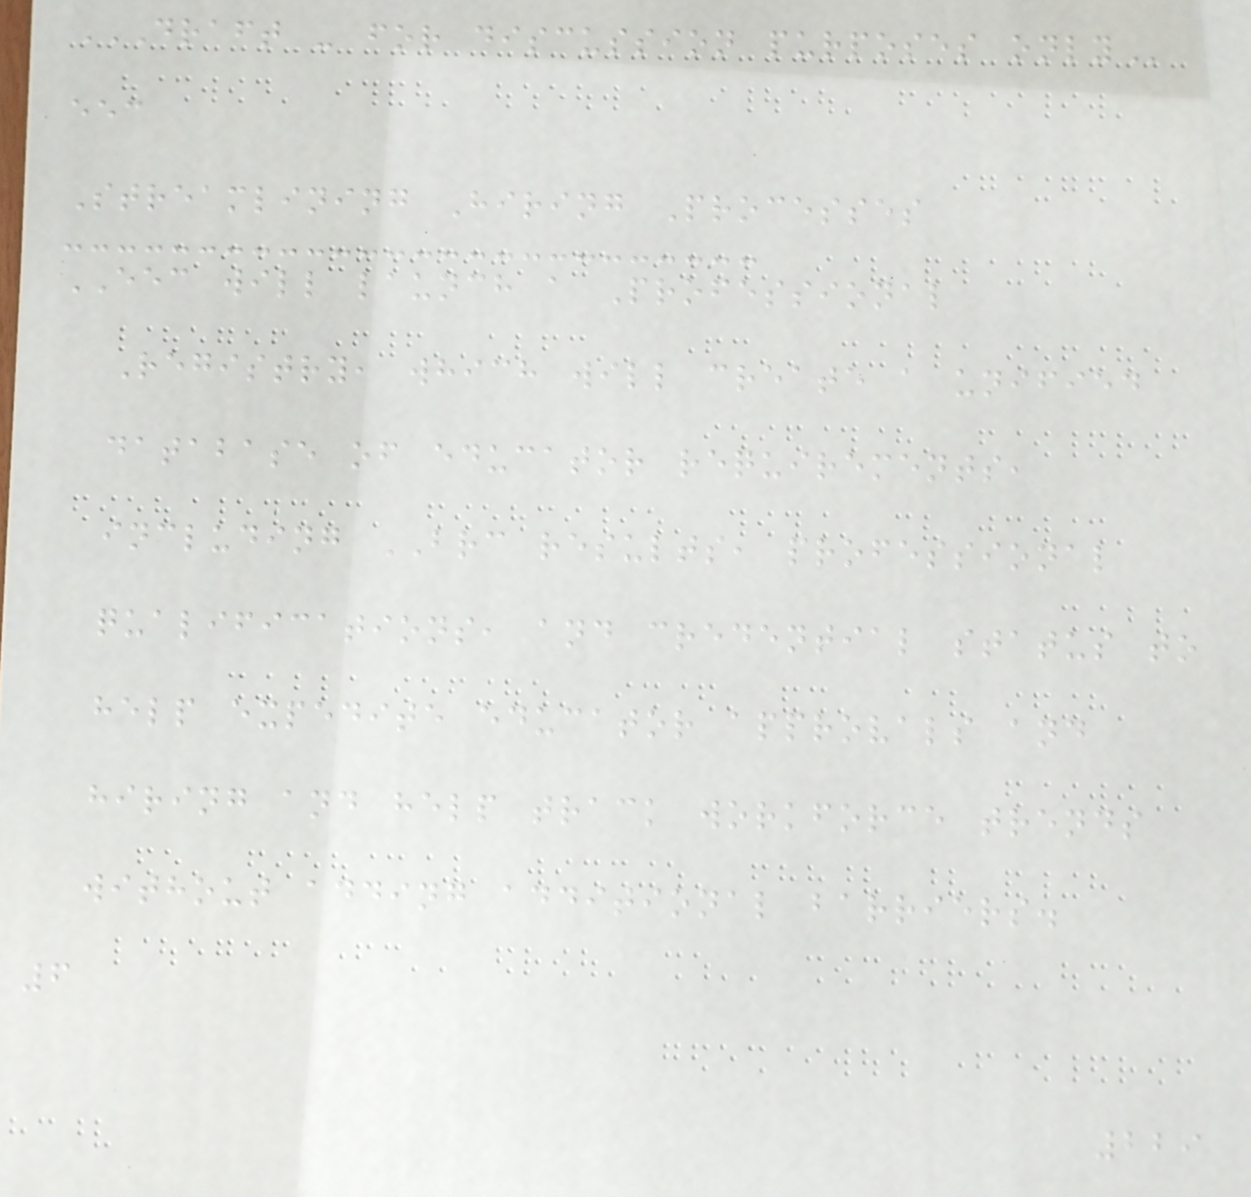DRAFT - FOR DISCUSSION PURPOSES ONLY
eec
Streamlining Hiring Processes
EEC will launch a Professional
Registry, which will create a unified
database of educator requirements,
including BRC results, professional
qualifications, and credential status to
help expedite educator approvals and
hiring and help track workforce trends
without adding additional barriers.
6
229
